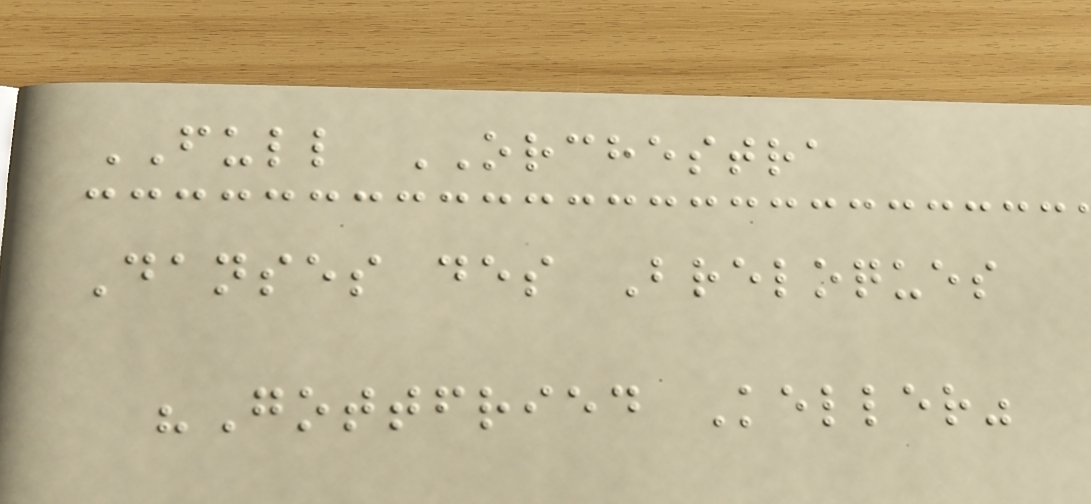FULL ORCHESTRA
Danses des Breloques
"Gottfried Keller"
